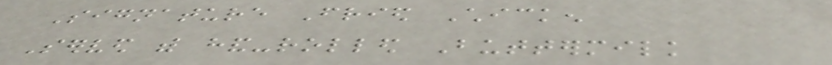Signature Fried Chicken
Served with hand-rolled Buttermilk
